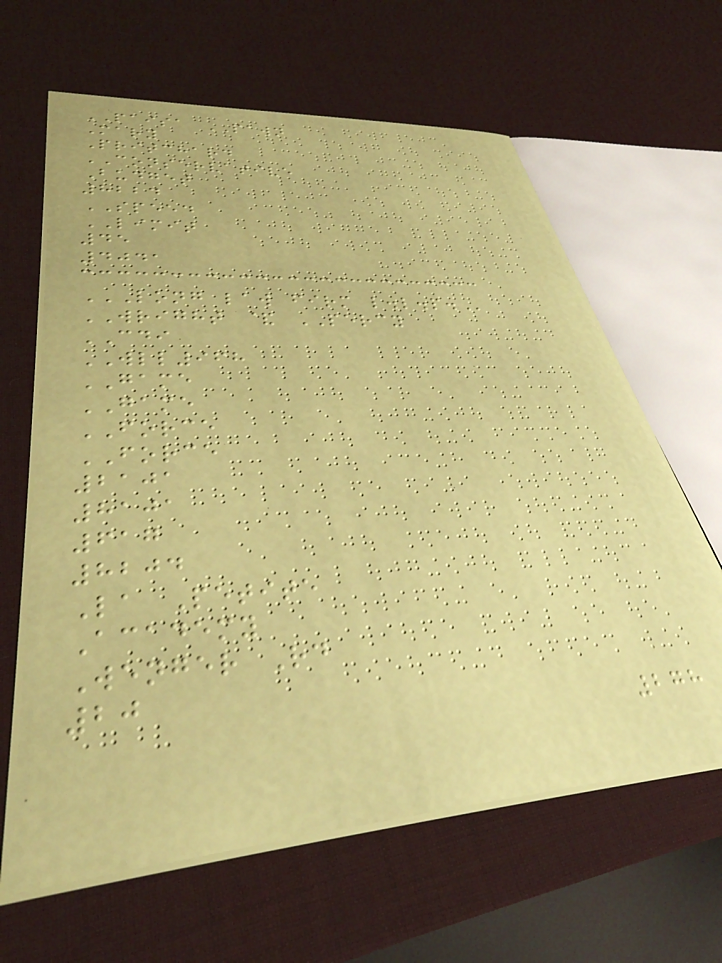PAISA PAWN
Mary
Pritchard
CONSERVATIVE
Budget
8224
SPEED
LIMIT
45
4041
LONG LAW FIRM L.L.P.
WRIGHT & PERCY
CDI
WLL968
GAME
GAME
FORCE
FORCE
2101
8101
617
8204
La Petite
Academy
Wenger Rd
20
278
